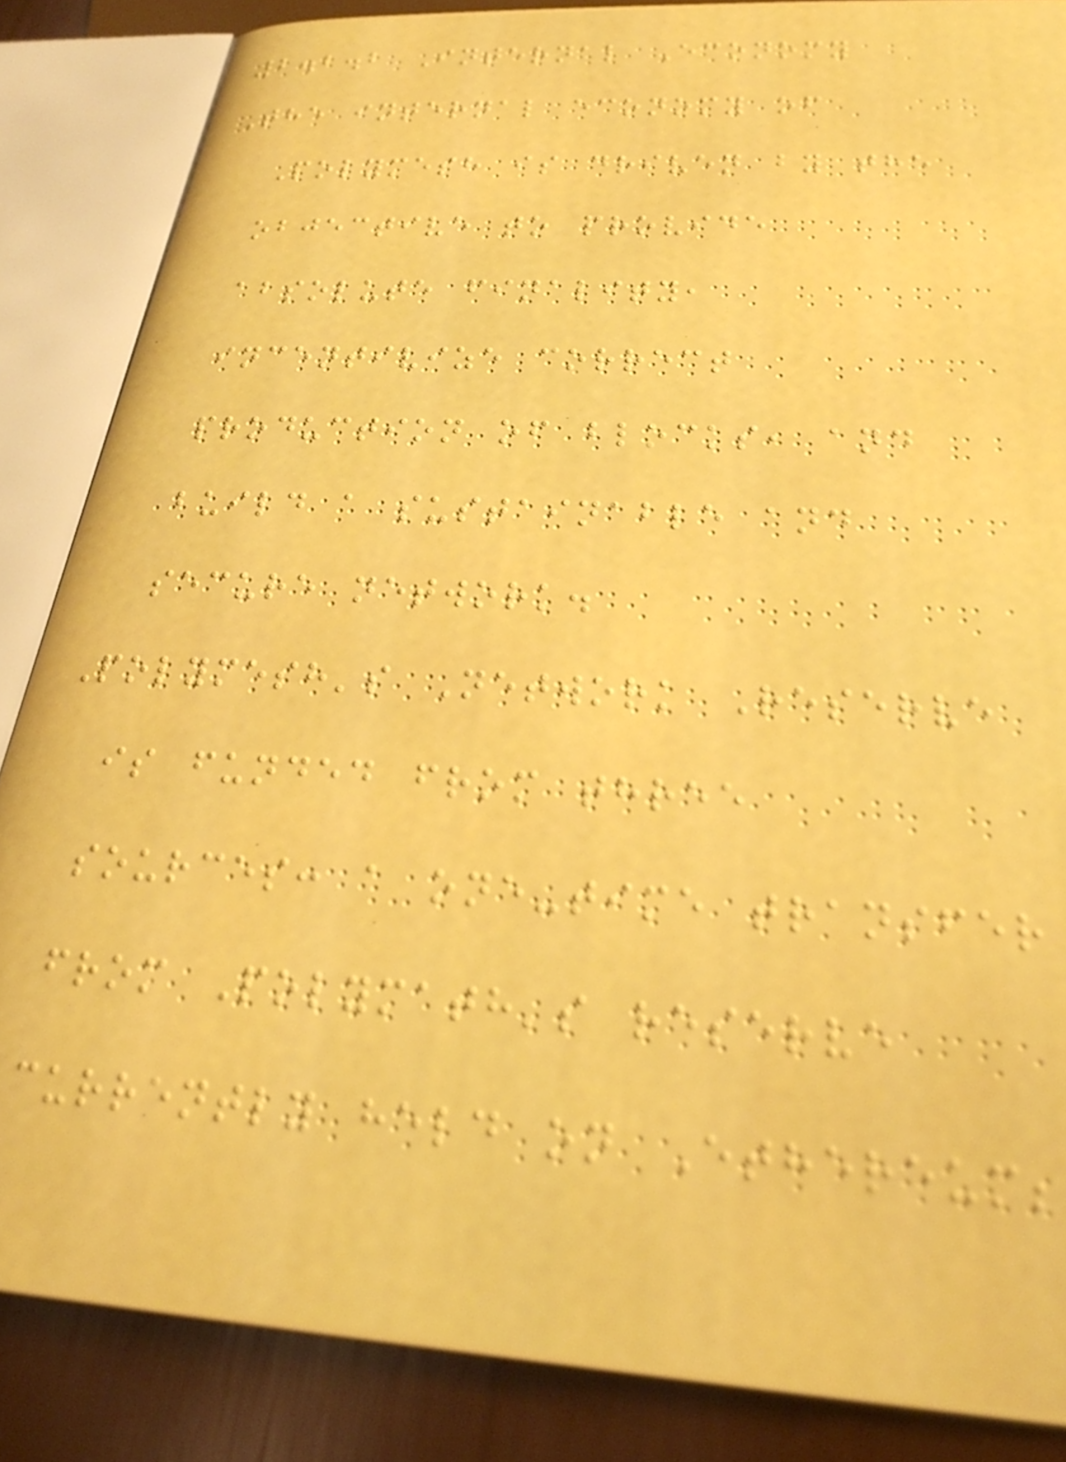2.2.2 Internal Economy
The internal economy of
Polymesh is driven by the
objective to provide
absolute finality,
incentivize correct
production of blocks, and
build a sustainable and
secure network.
Polymesh's Network Reserve
is funded from three
sources: a one-time transfer
from Polymath's reserve
currently held on Ethereum;
